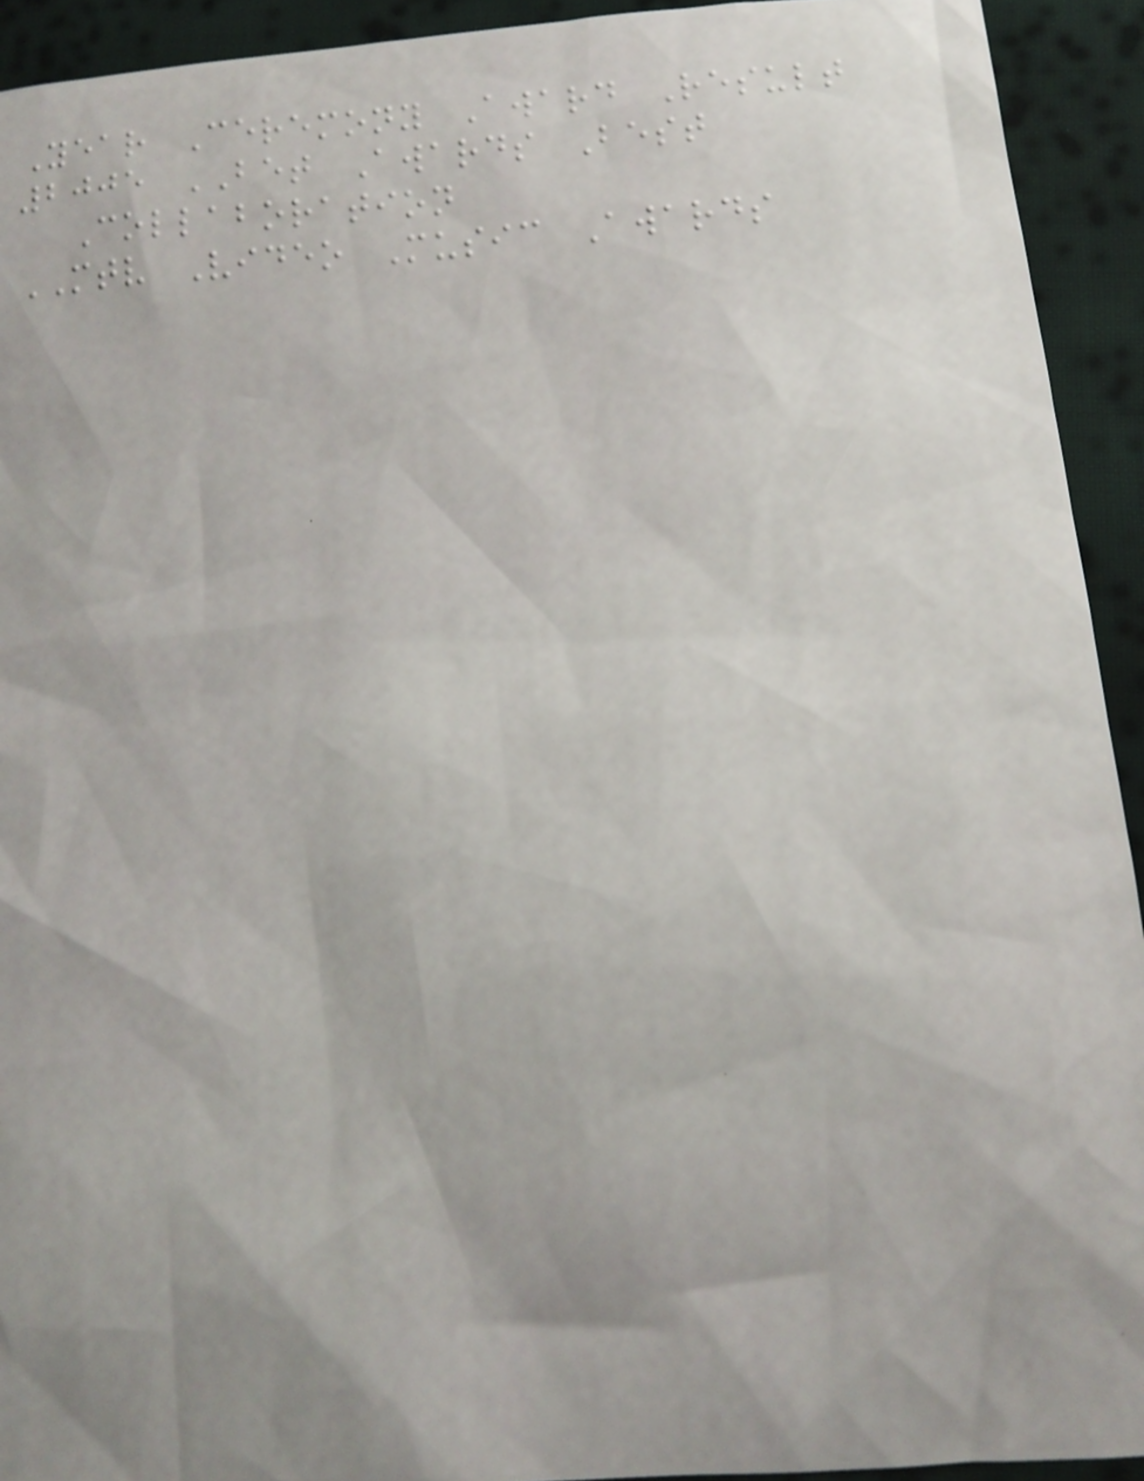Year Ceremony Award Result
2005 BET Awards Best
Collaboration
MTV Video Music Awards
